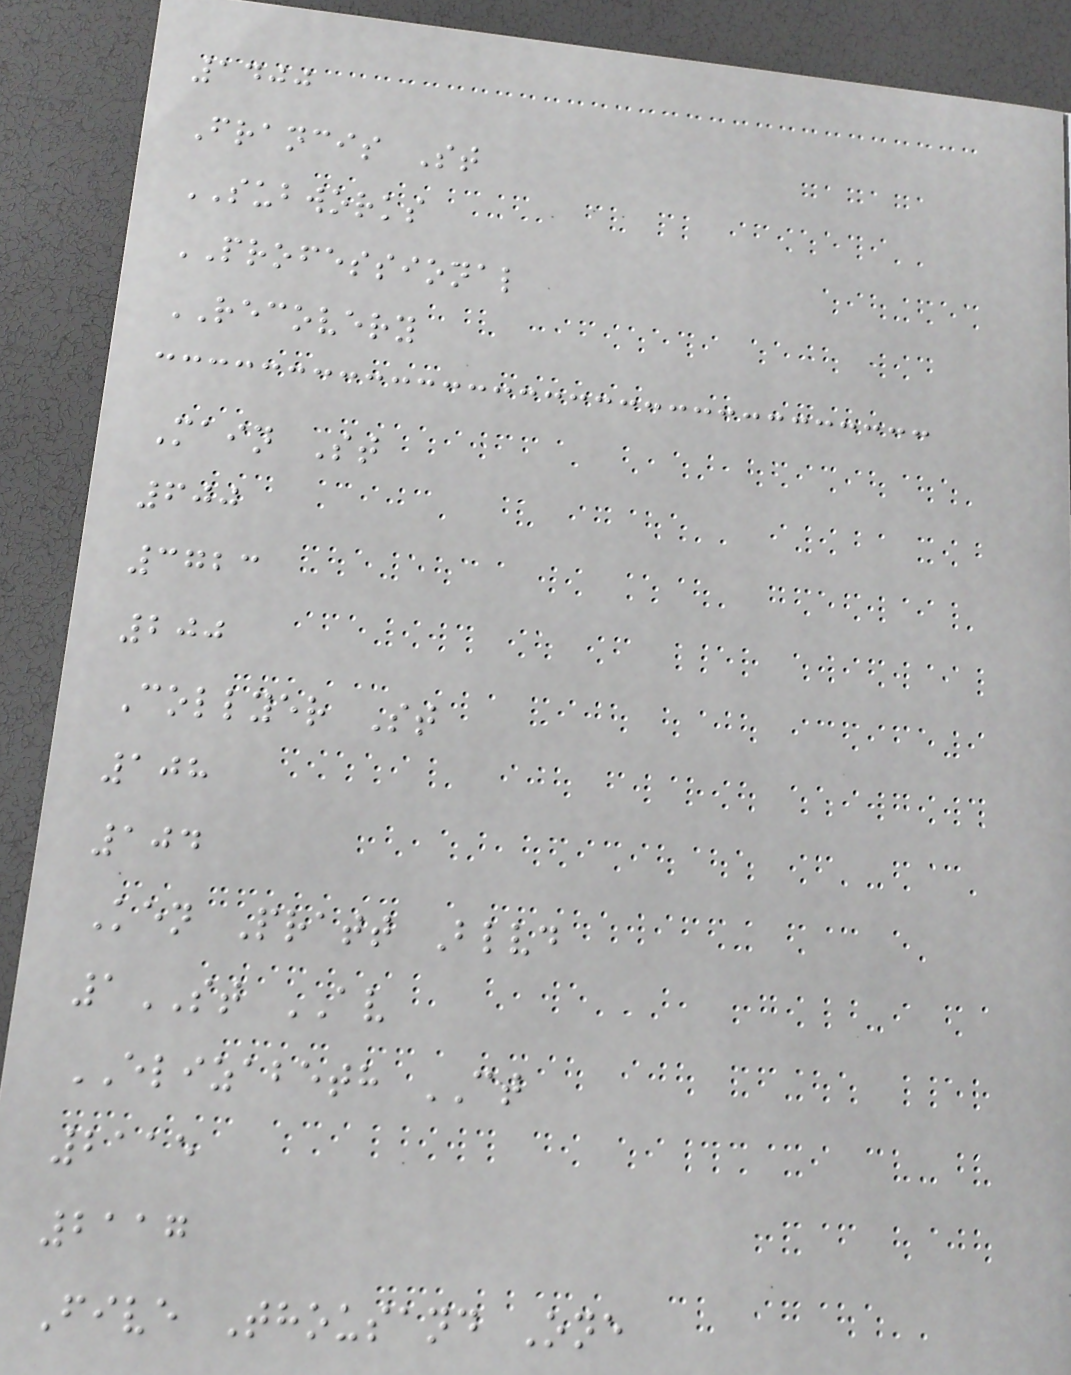1400
Francis St
SUBWORKS
PROFESSIONAL
RECOVERY
Main St
600
3723
200
Collyer St
108
104
Ken Pratt Blvd
1ST AV
ELIZABETH CT
2115
2117
Five Thousand One
